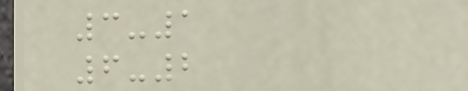3-1
6-2
